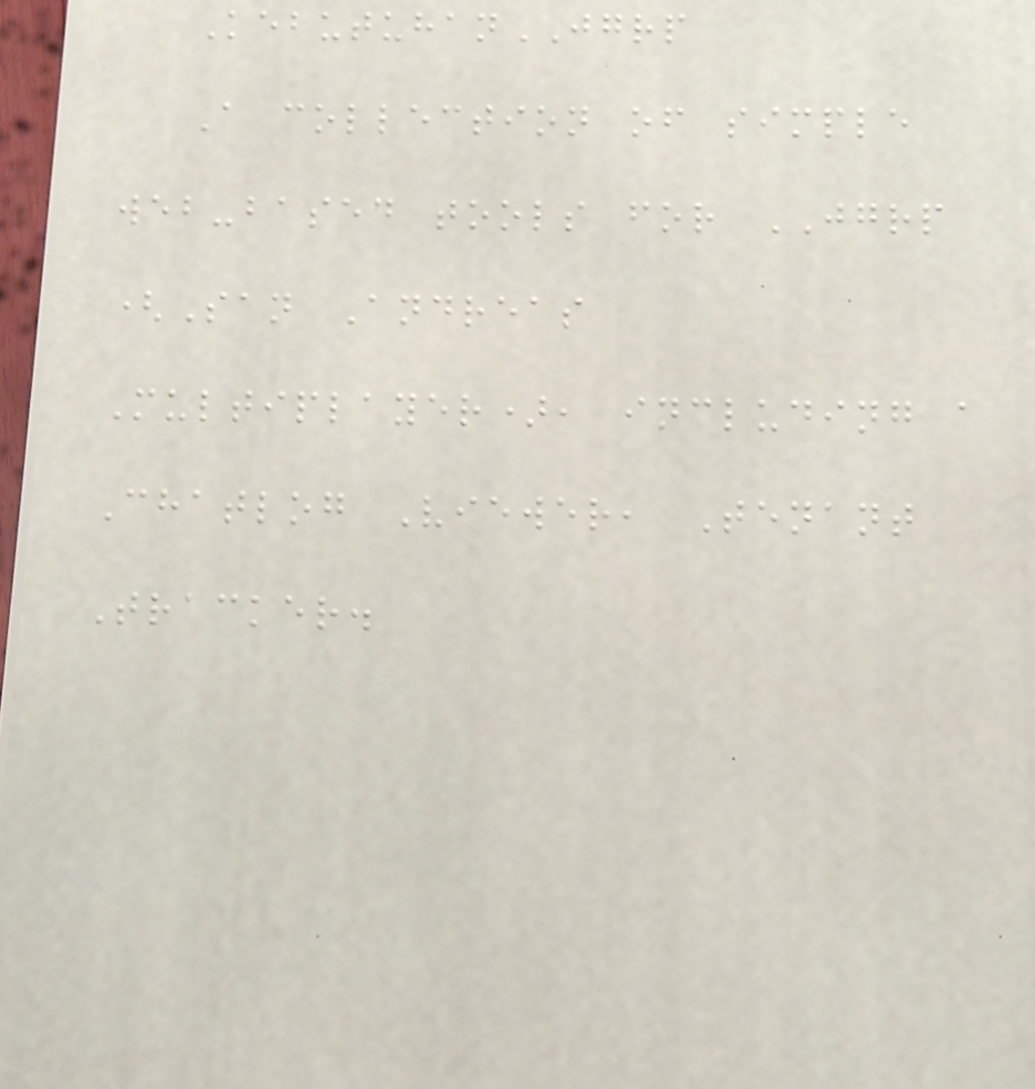KebutuhanJGRP
A collection of simple
web-based tools for JGRP
(San Andreas
Multiplayer), including a
Chatlog Viewer, Tenant
Tracker.
